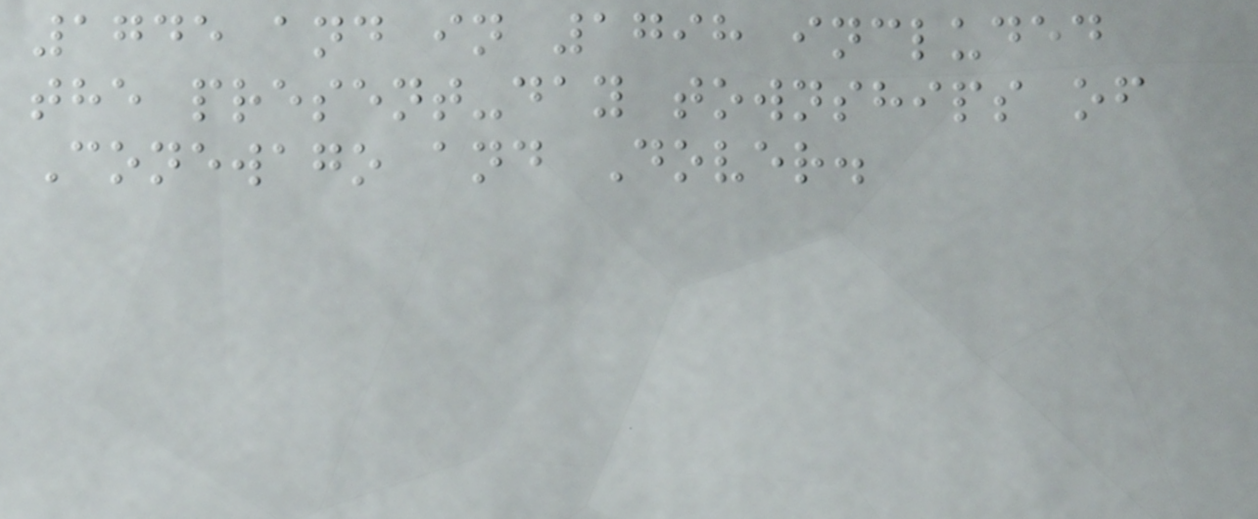1745 and in 1798 included
the present-day townships of
Conewago and Dover.
